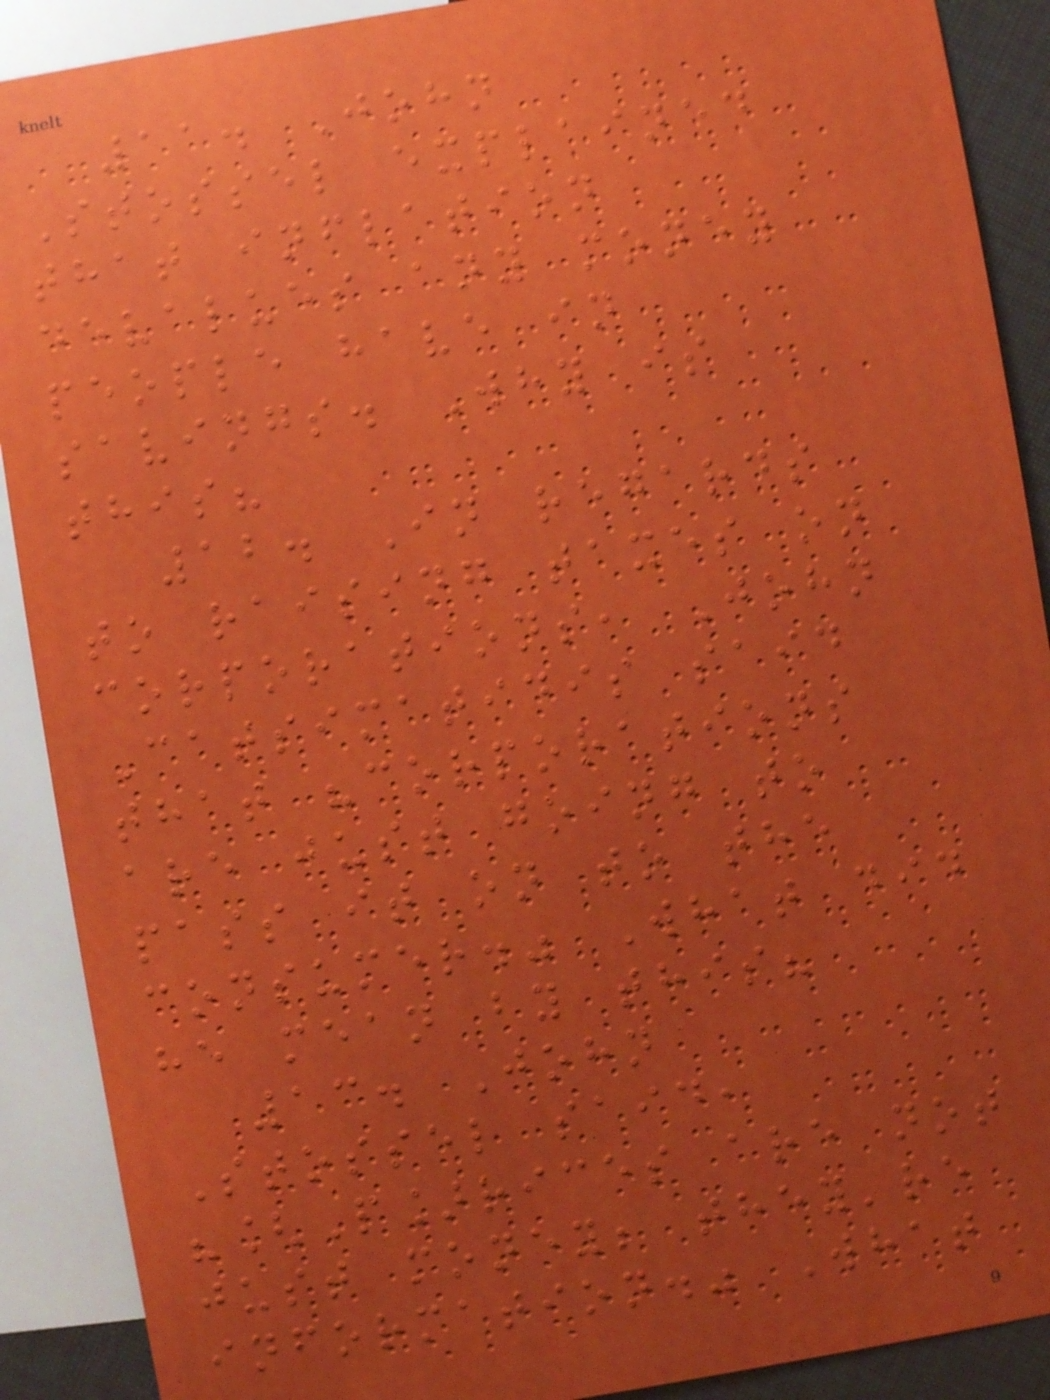11. John
Stossel explained
that inflation
devalues any money
people have in
savings. Why is
this?
12. In regards
to raising taxes on
corporations, John
Catsimatidis said
that "corporations
are just going to
pass it on to the
consumer." What did
he mean by this?
13. John
Stossel said,
"[P]rices are not
just money; they're
information." What
